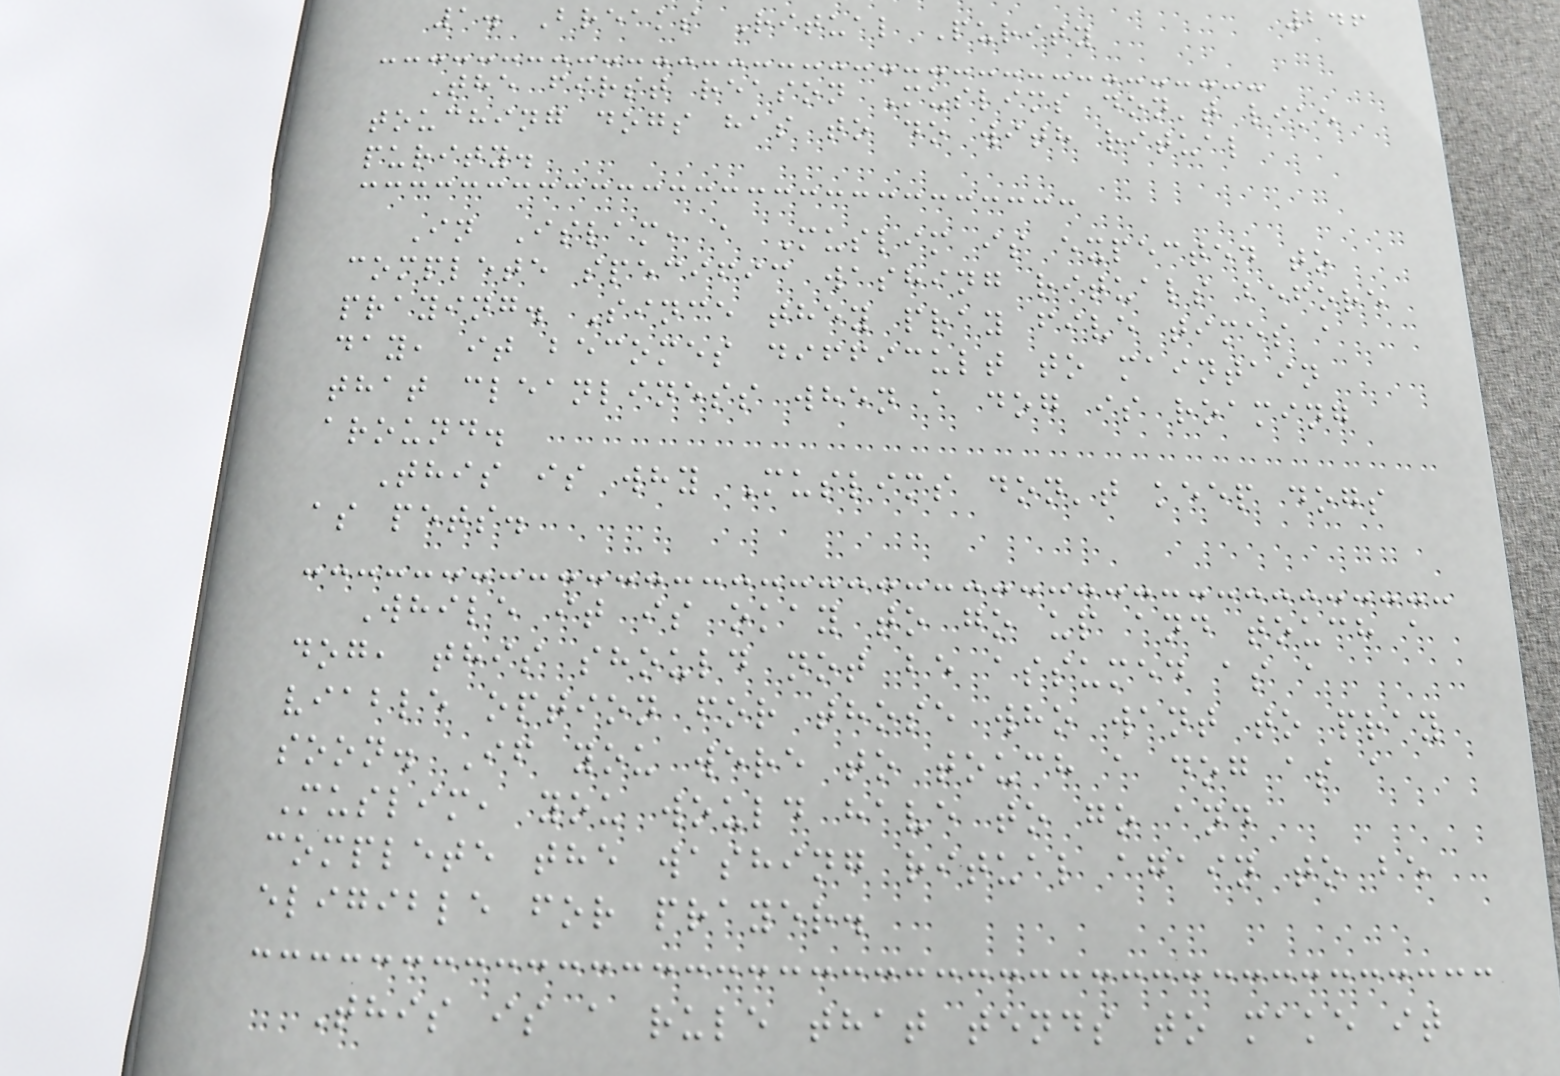246
1. Breaks Ritual Purity
The first reason Muslims don't like
touching dogs has to do with ritual
purity.
In Islam, a Muslim is expected to
complete specific washing rituals before
praying. Since they pray five times a
day, it becomes difficult to maintain
that cleanliness when a dog is roaming
around.
This is why Muslims don't keep dogs
as pets.
While it is okay to go up and touch a
dog, this should not be assumed as a
viable option for those who want to pray
soon. If you were to touch a dog as a
Muslim, you would have to go and
complete the washing ritual again to be
eligible for prayer.
This is a rule that tends to make it
